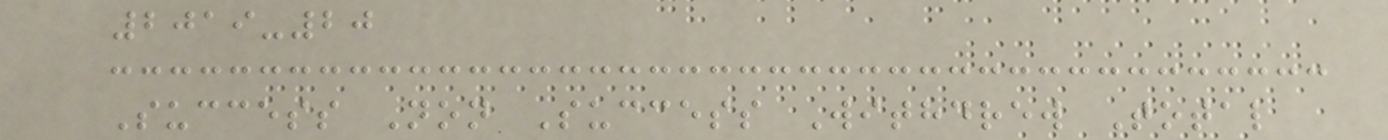2019-20
Success Non Success Withdrew Total
